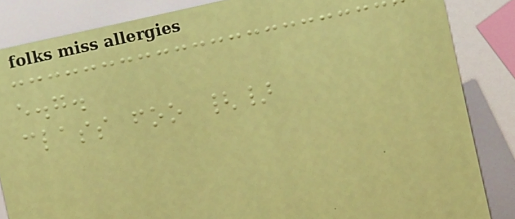e.g.
class foo {}
